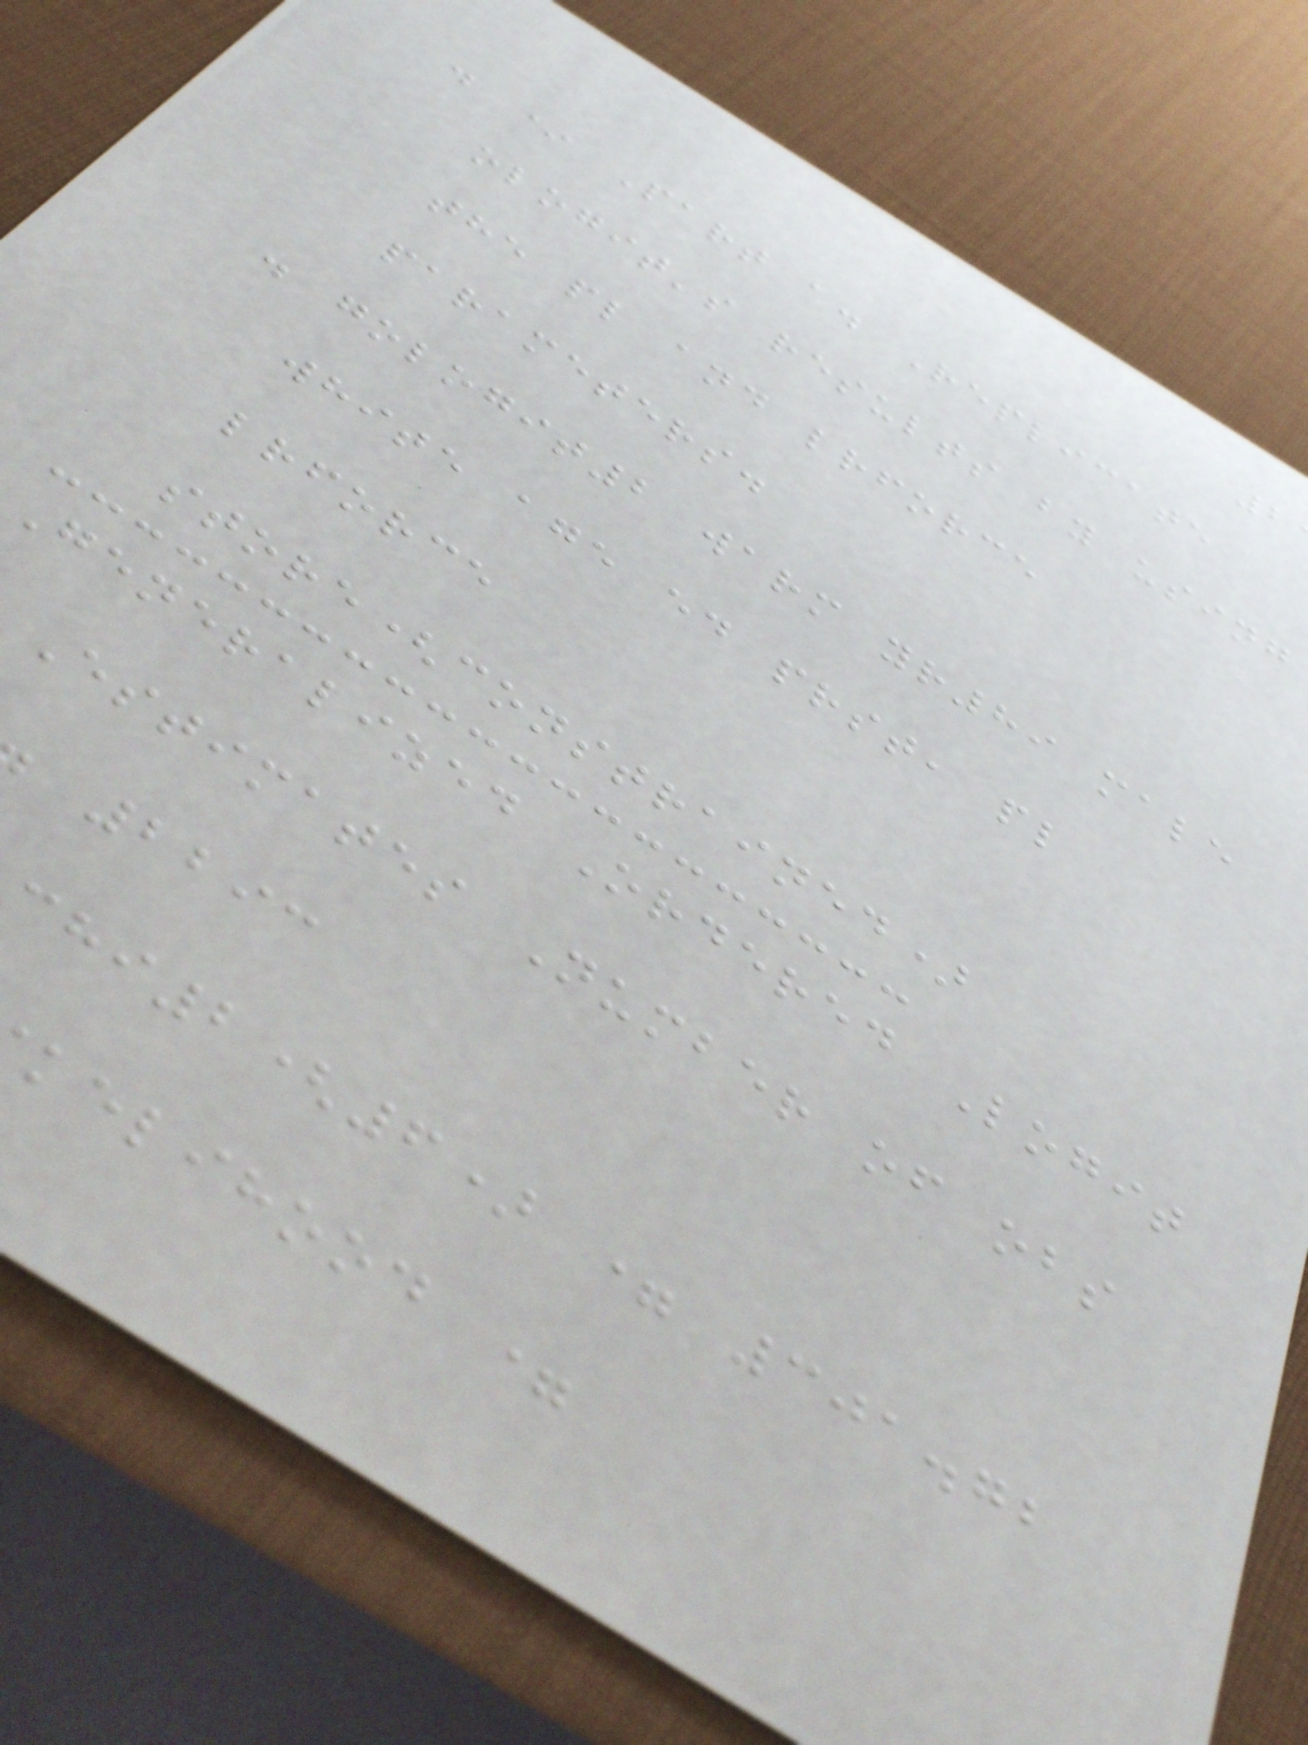. * Part a. Replicate
ologit's results by using
the pl and lrforce
parameters.
. gologit2 warm yr89 male
white age ed prst, pl
lrforce
store(constrained)
Generalized Ordered Logit
Estimates Number of obs
2293
chi2(6) = 301.72
kelihood =
